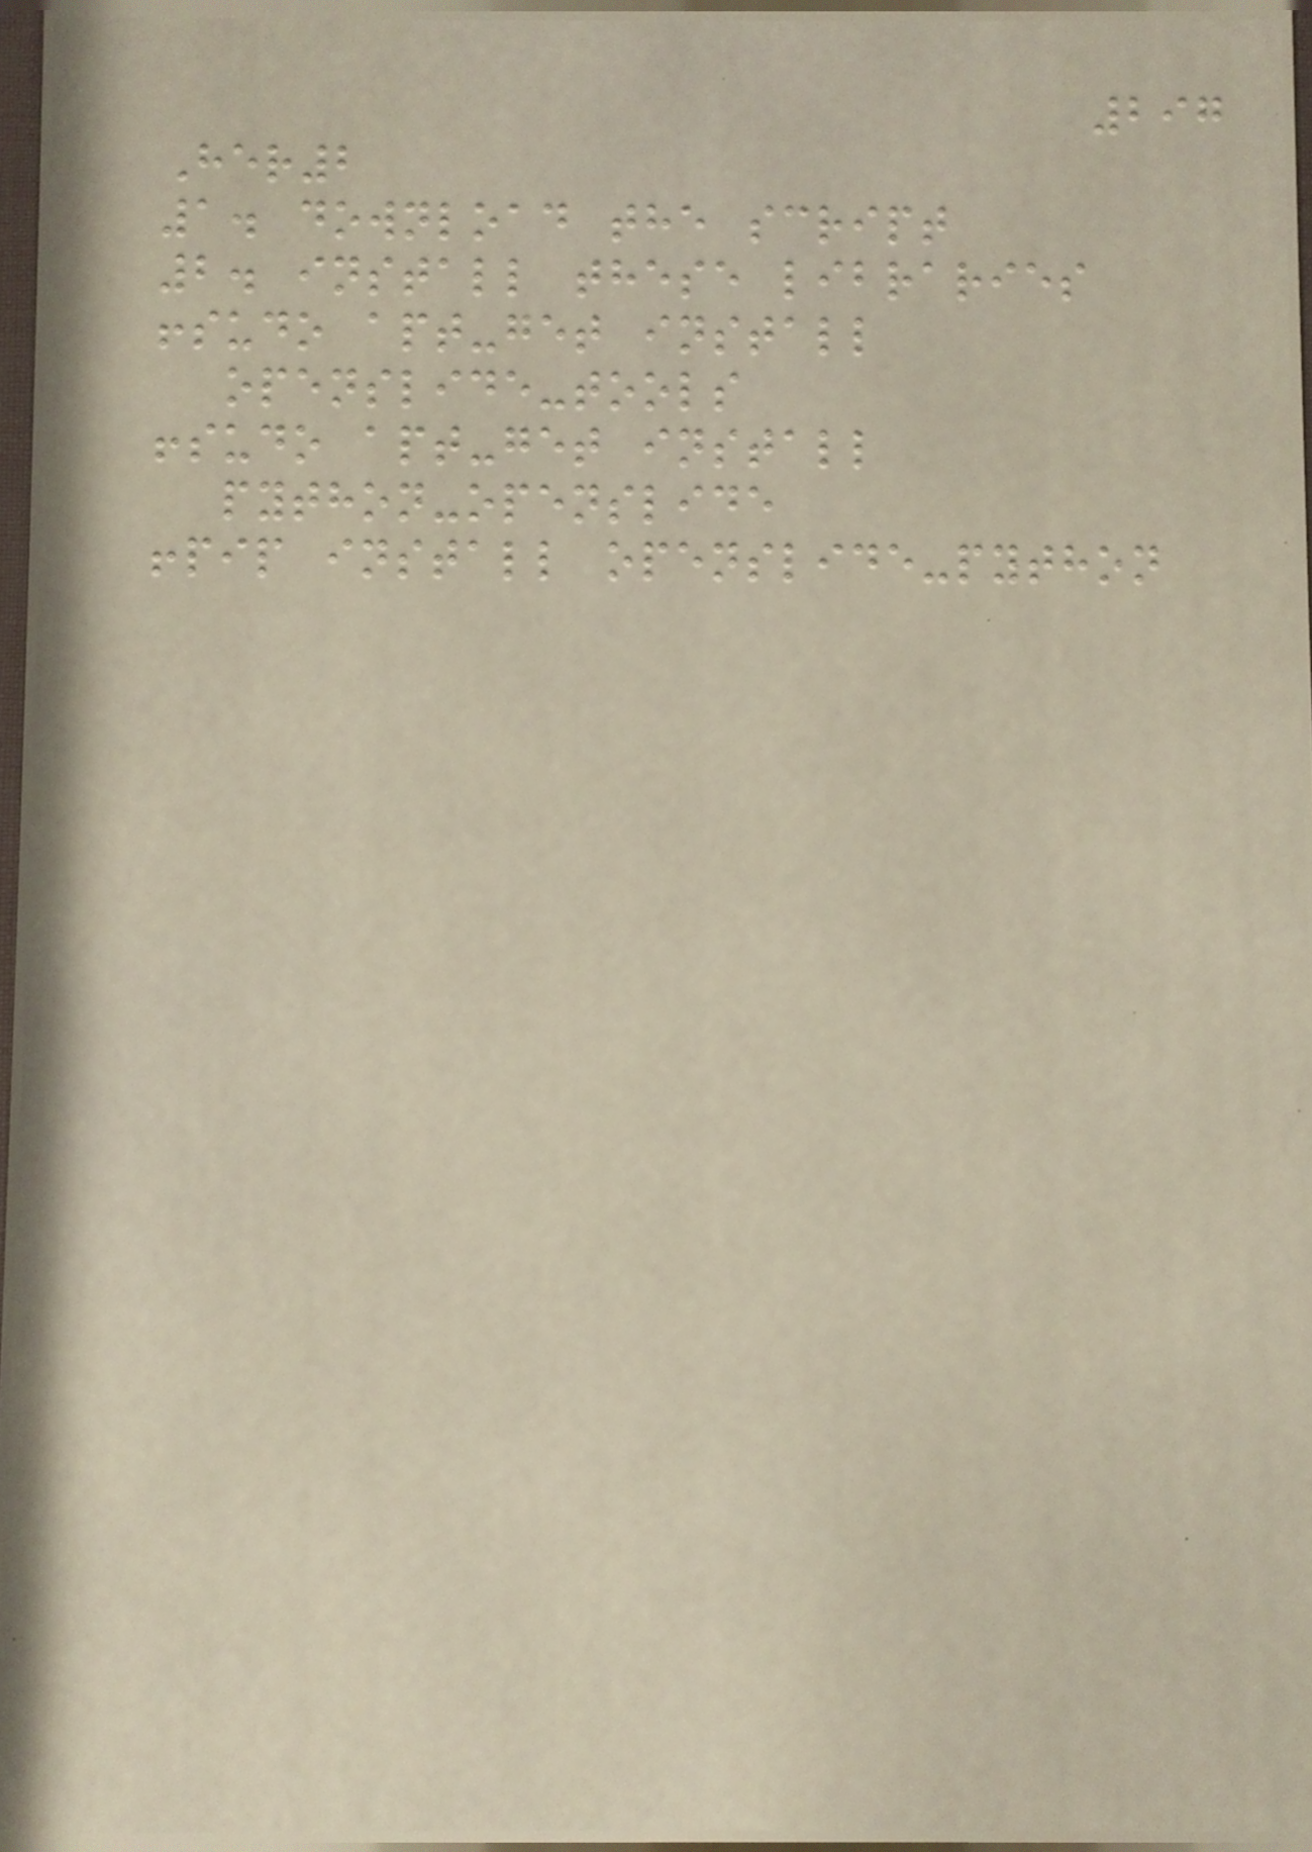297
Her2
1. download the script
2. install these libraries
!sudo apt-get install
openslide-tools
!sudo apt-get install
python-openslide
!pip install openslide-python
